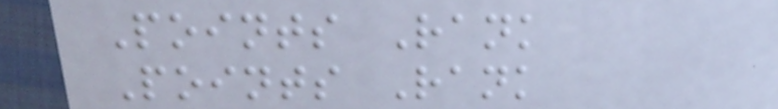Points Rank
Points Rank
